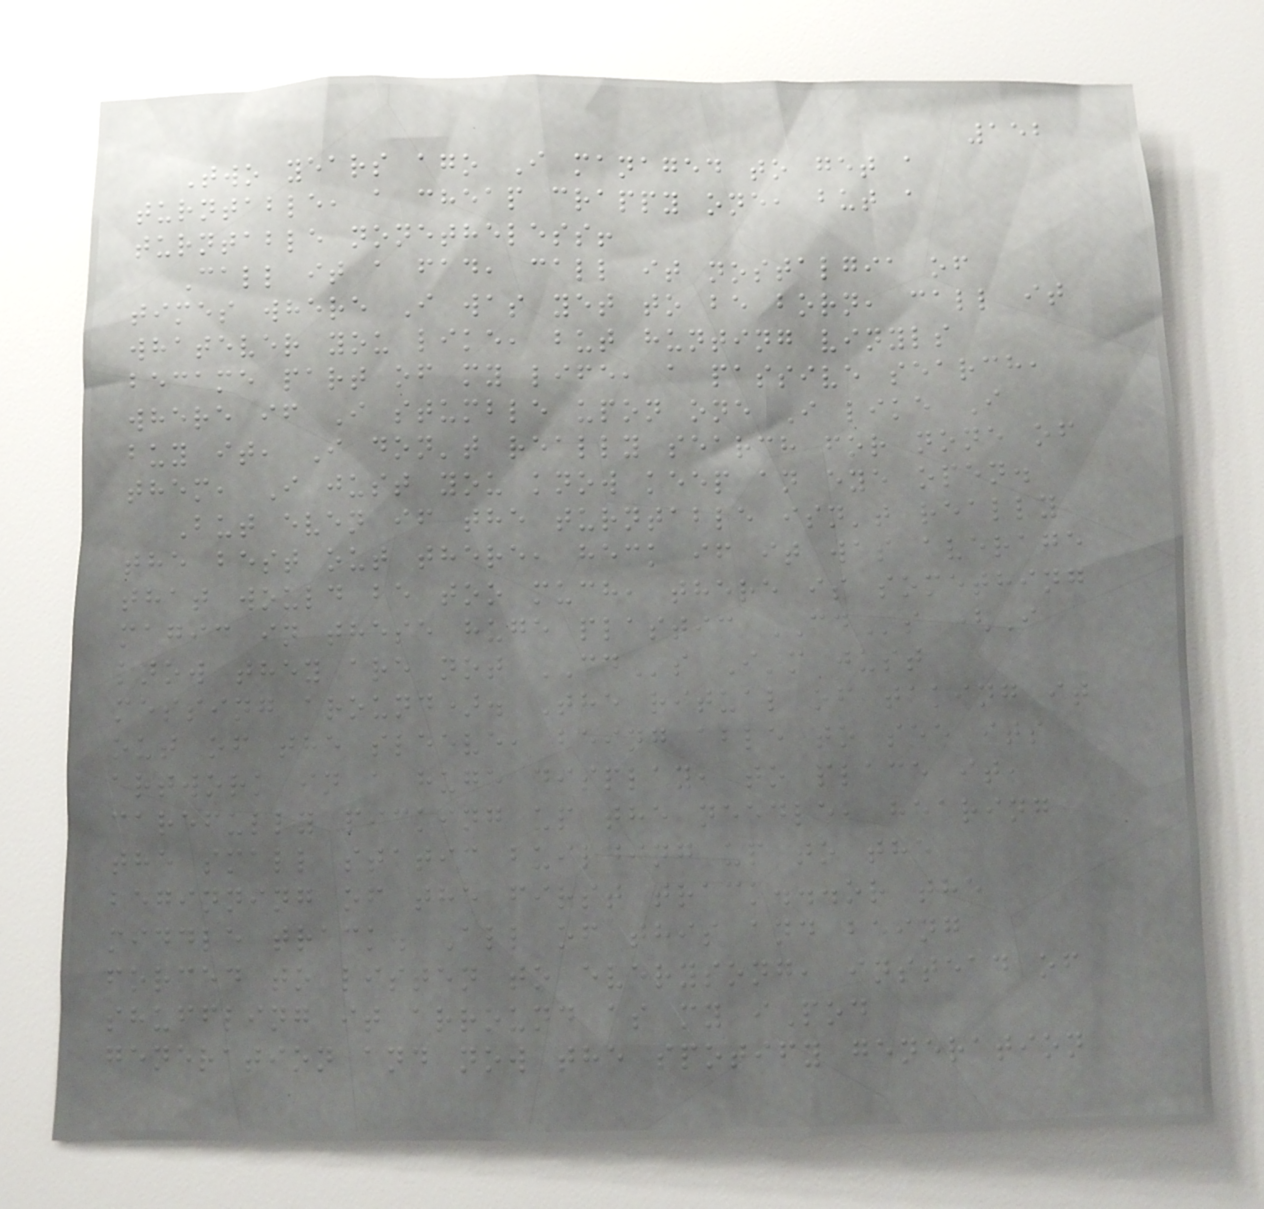152
Two years ago I managed to get a
turntable, a cheap crappy one, but a
turntable nonetheless!
Call it a fad, call it nostalgia of
times where I was yet to be born, call it
whatever you like, but hunting vinyls
became part of my life, a passive search,
where if I stumble upon one I like I
buy it, I don't really search for none of
them, I just you know keep an eye open.
But even if the turntable isn't really
the best out there, heck if it was average
that would be too much, there is something
magic in these huge plastic CDs (I
know they are not CDs I'm just
messing around). The ritual of taking it
out of the sleeve, being able to see its
artwork in a huge display, to place it,
carefully picking up the needle, hearing
the small static building up to the
beginning of the first track...or the
middle track. All of this and being
forced to listen to everysong, instead of
shuffling it arround as my iPod
generation and now the spotify generation
